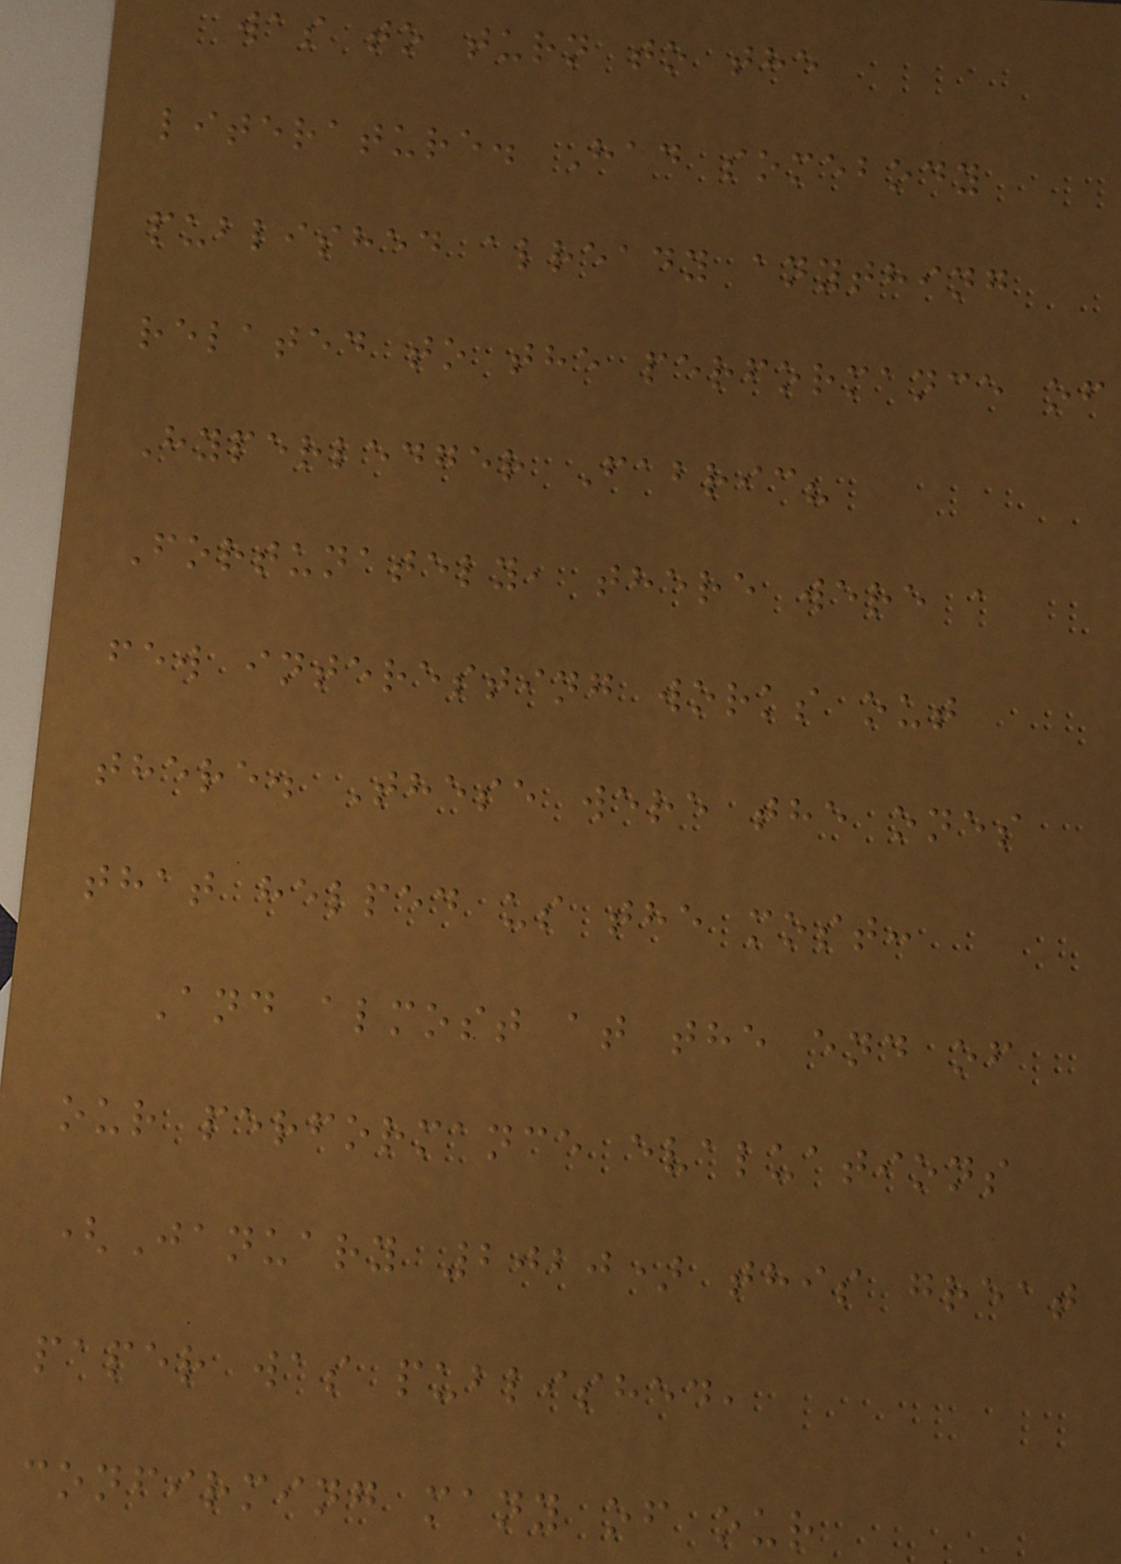was to turn to the
literature. Had somebody
published already anything
related to the performance of
Hyperledger Fabric?
Fortunately, there were a
few interesting works out
there. These were the ones
that helped us the most:
And almost at the end of
our performance evaluations
(January 2020) this great
paper was published,
confirming many of our
